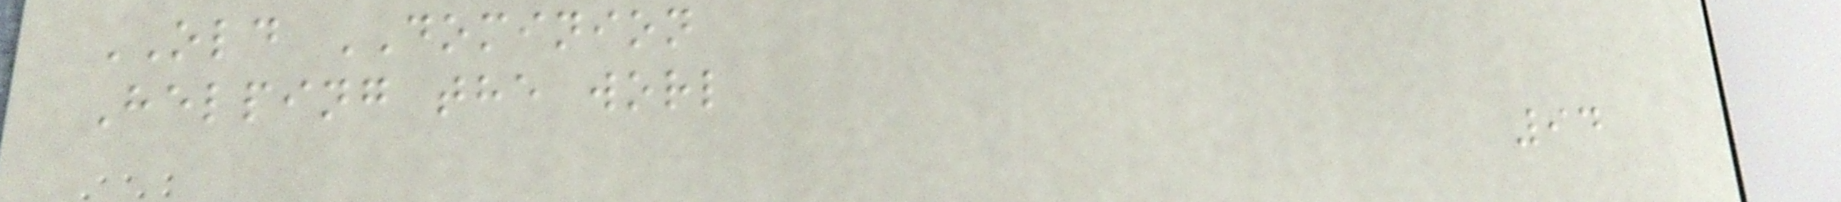OLD DOMINION
Helping the worl
94
